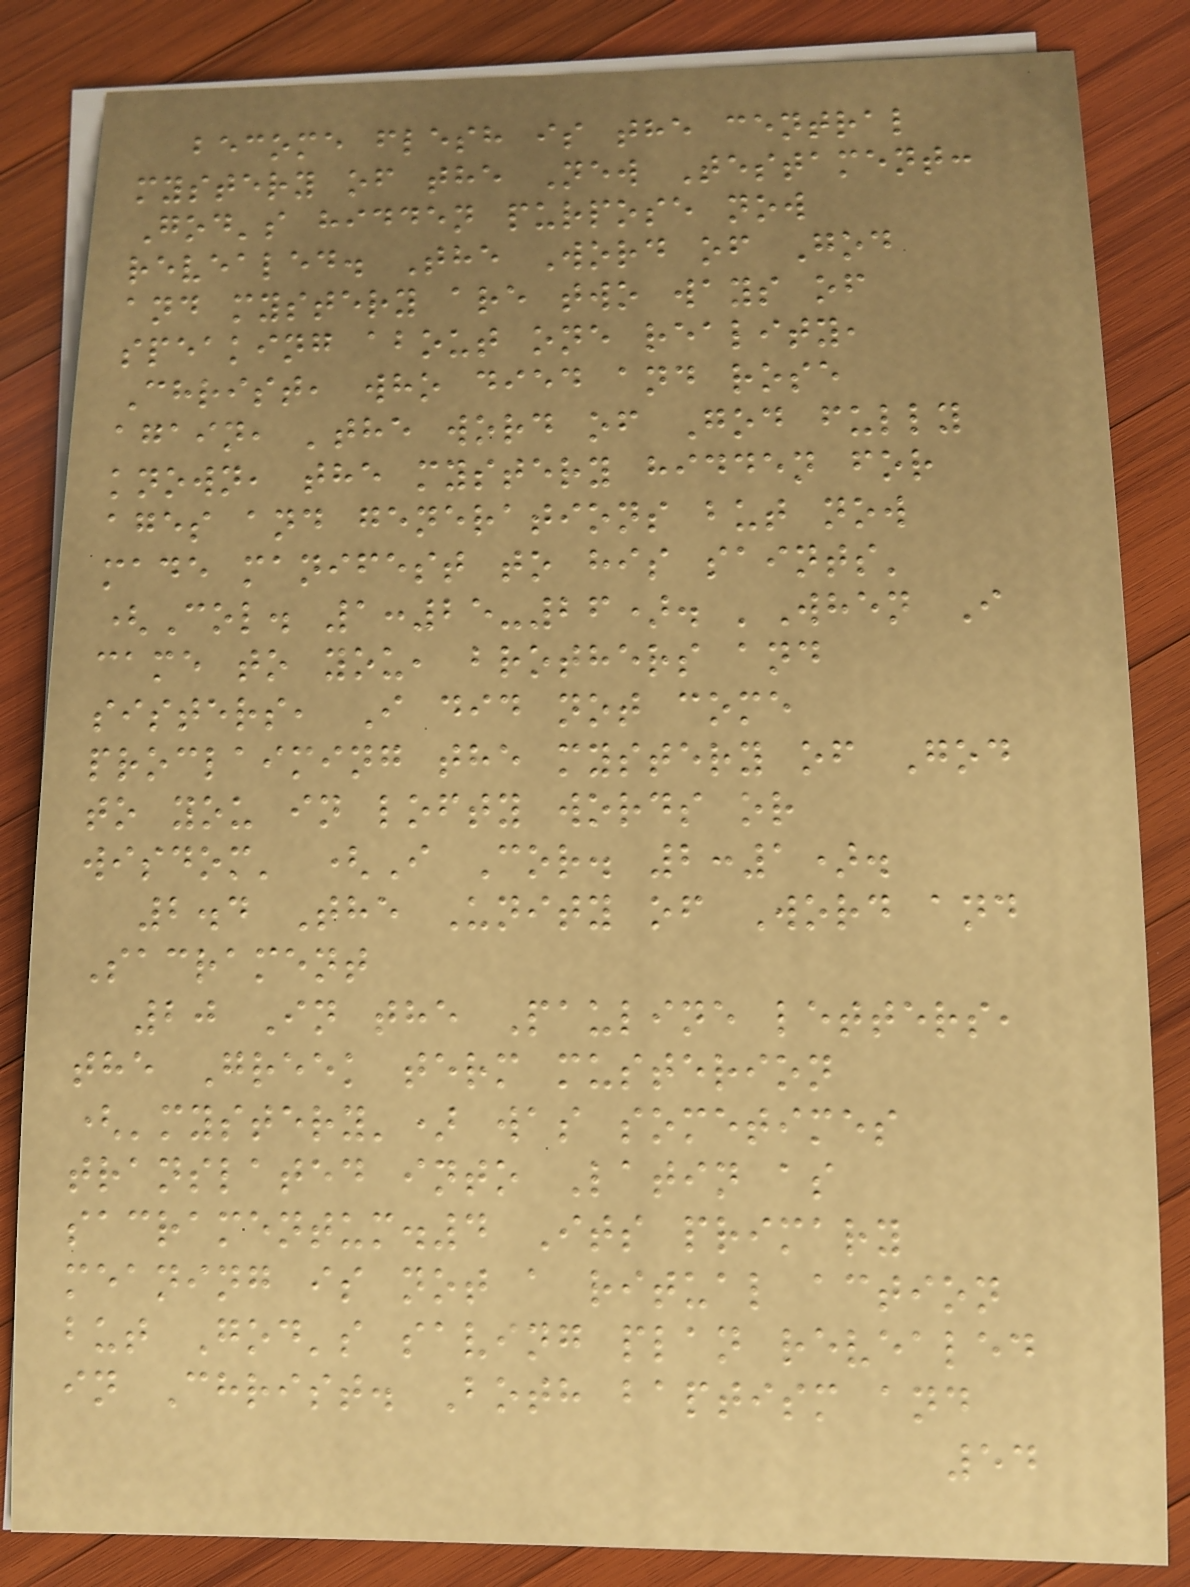become flesh is the central
mystery of the New Testament:
God's hidden purpose now
revealed. The Word of God
and mystery are two ways of
speaking about one reality,
Christ, who died and rose
again, 'the word of God fully
known, the mystery hidden for
ages and generations but now
made manifest to his saints'
(Col. 1:25-26). 'When I
came to you, brothers and
sisters, I did not come
proclaiming the mystery of God
to you in lofty words or
wisdom' (I Cor. 2:1).
2.4 The Unity of Word and
Sacrament
20 In the Pauline letters,
the Greek term musterion
('mystery') was sometimes
translated into Latin as
sacramentum.4 Its primary
meaning is not a ritual action
but God's saving plan revealed
in Christ. Both baptism and
54
